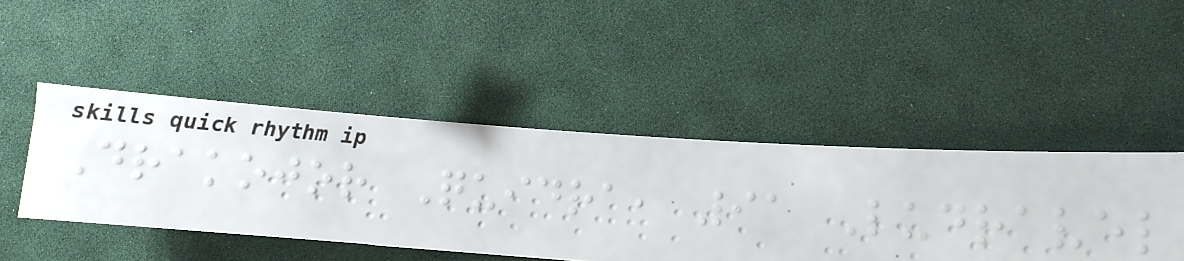Drakojor Quidra, 91 Ludravel
